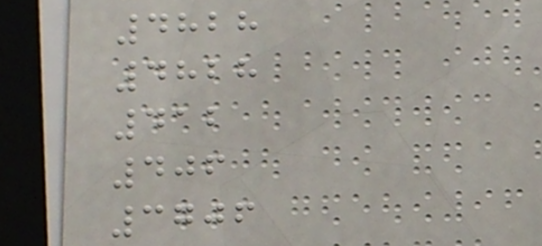4828
4828
412
406
3706
